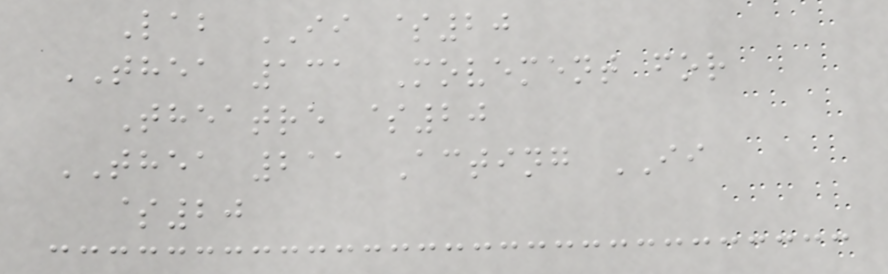Lab II $20
THEA 131 Movement for
Theatre $20
THEA 211 Acting II
$20
